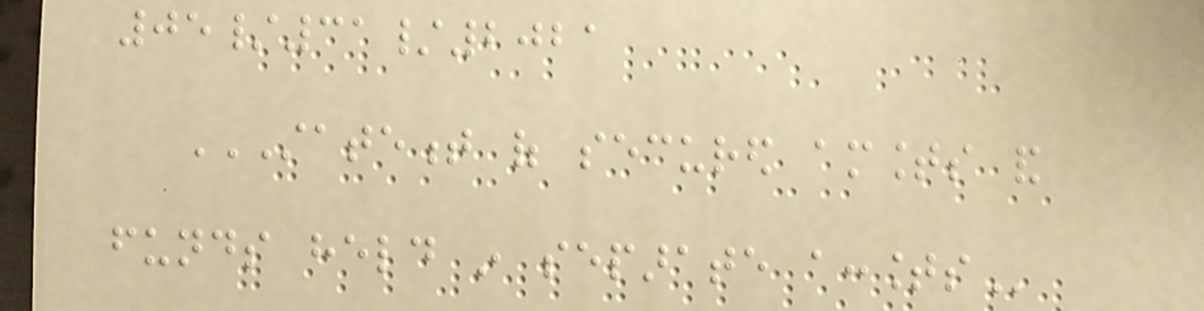05/31/2021
STATEMENT OF SECURED AMOUNTS AND
FUNDS HELD IN SEPARATE ACCOUNTS
